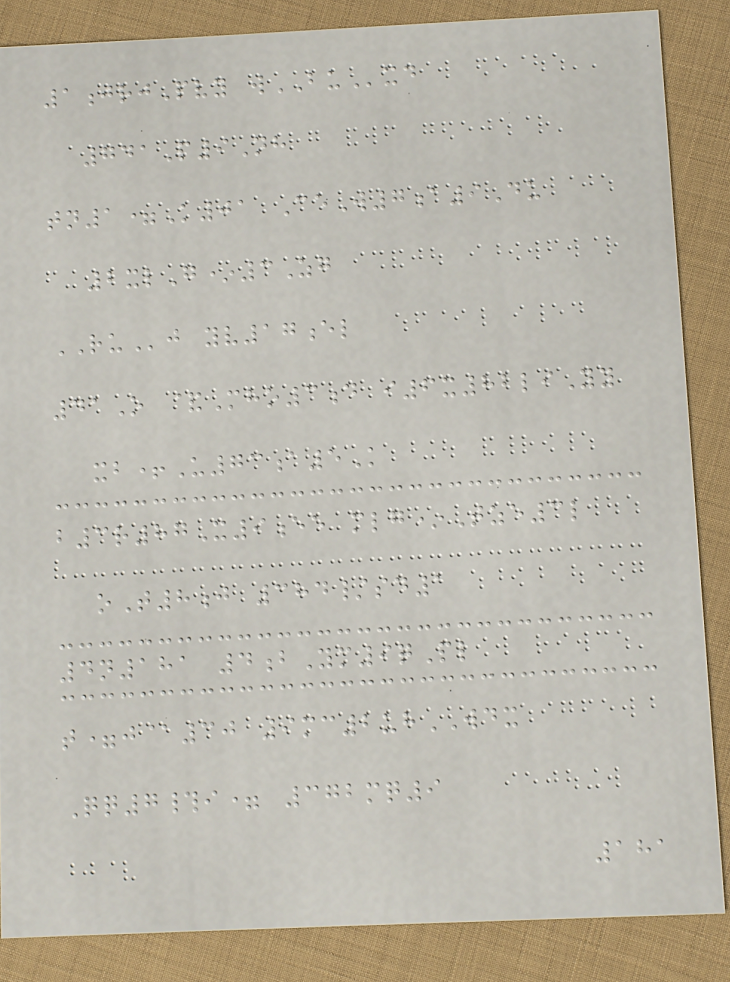1jrjPvy wBUxd
741P9Nh
tn1=K01 CeW7a9Du
2xlG*3Zg
RUj yv17el
41O &Mho3d i6x82liYy
xb+U73a5K
b3r87X9ee mlg*Tze3l
oT8j 384/sd1
4n181 4bYm9qPl
t=j@30 9mc2uhWDX
Qq7#i= 372mq9
181
